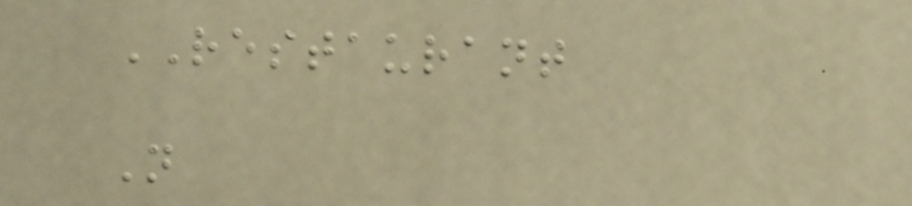RESTAURANT
N
